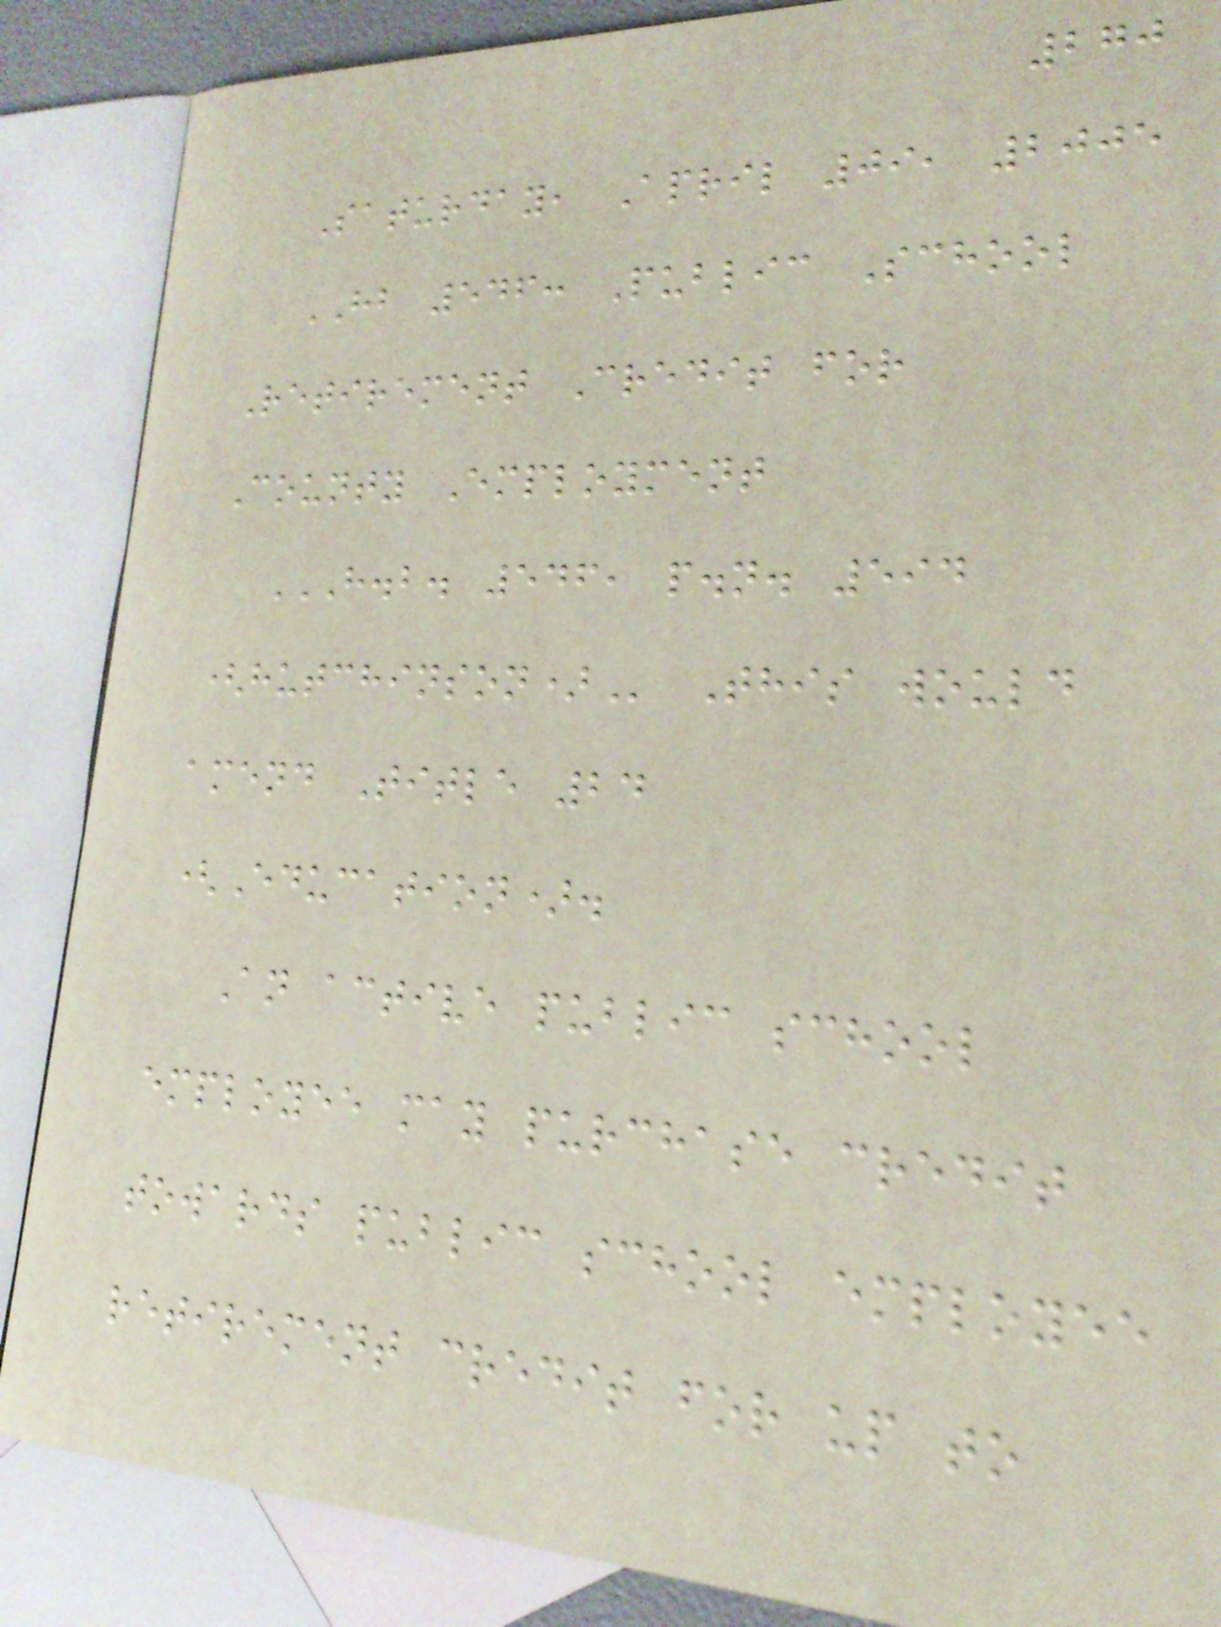270
Saturday, April 09, 2005
HB 546: Public School
Retirement Credit for
County Employment
H.B. 546, P.N. 594
(HUTCHINSON) This would
amend Title 24
(Education).
An active public school
employee may purchase credit
towards public school employee
retirement credit for up to
